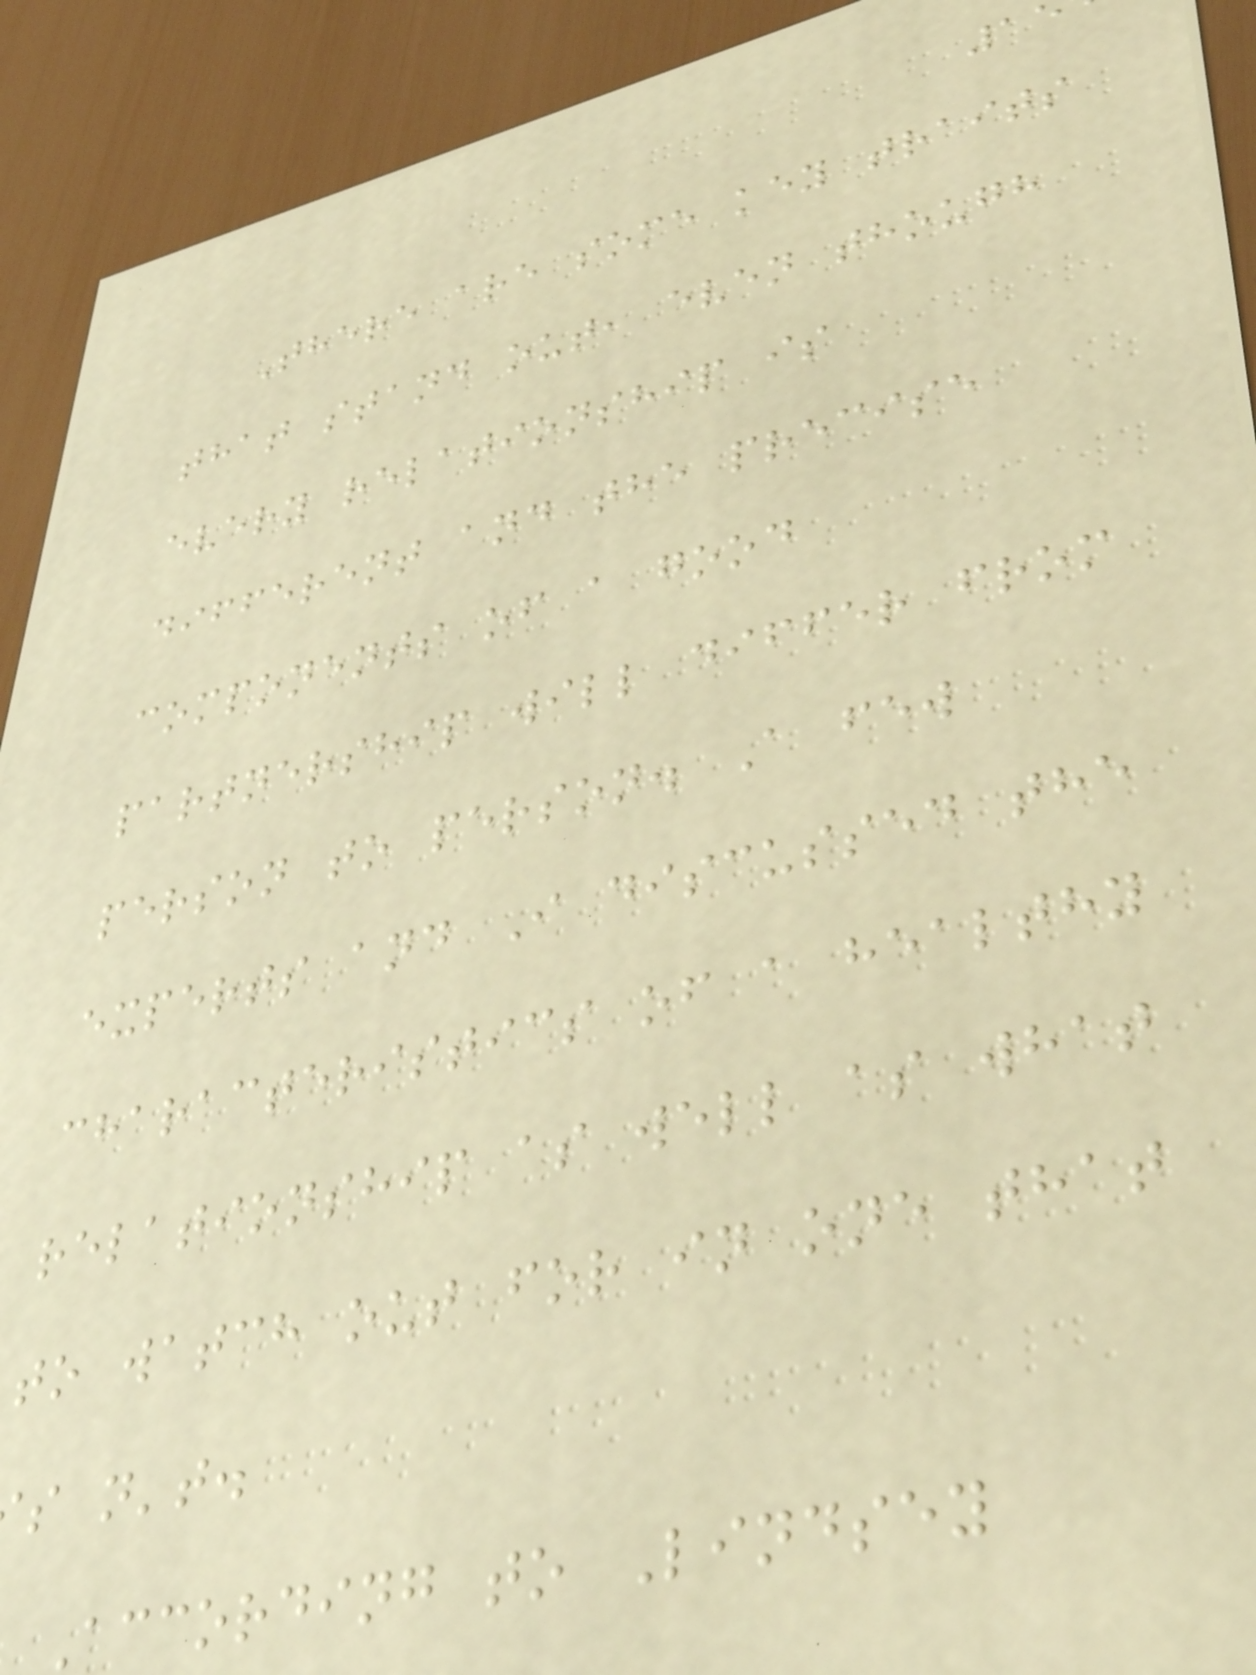There are some key traits
that stand out, even though
every relationship is
different and the precise
components of a good
partnership will differ from
person to person. A few
experts and I discussed the
characteristics of a healthy
relationship as well as what
to watch out for in one that
s n't.
According to Lindsey
